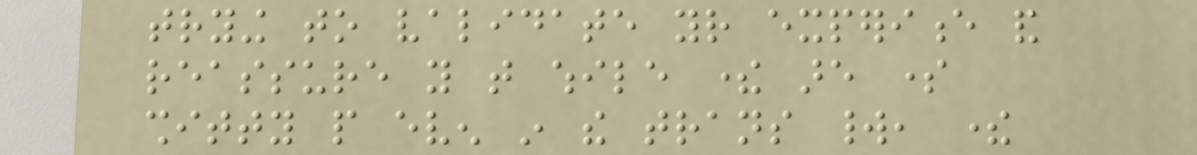trying to validate your experience and
reassure you that while there are some
shitty people even in the trans world, there
